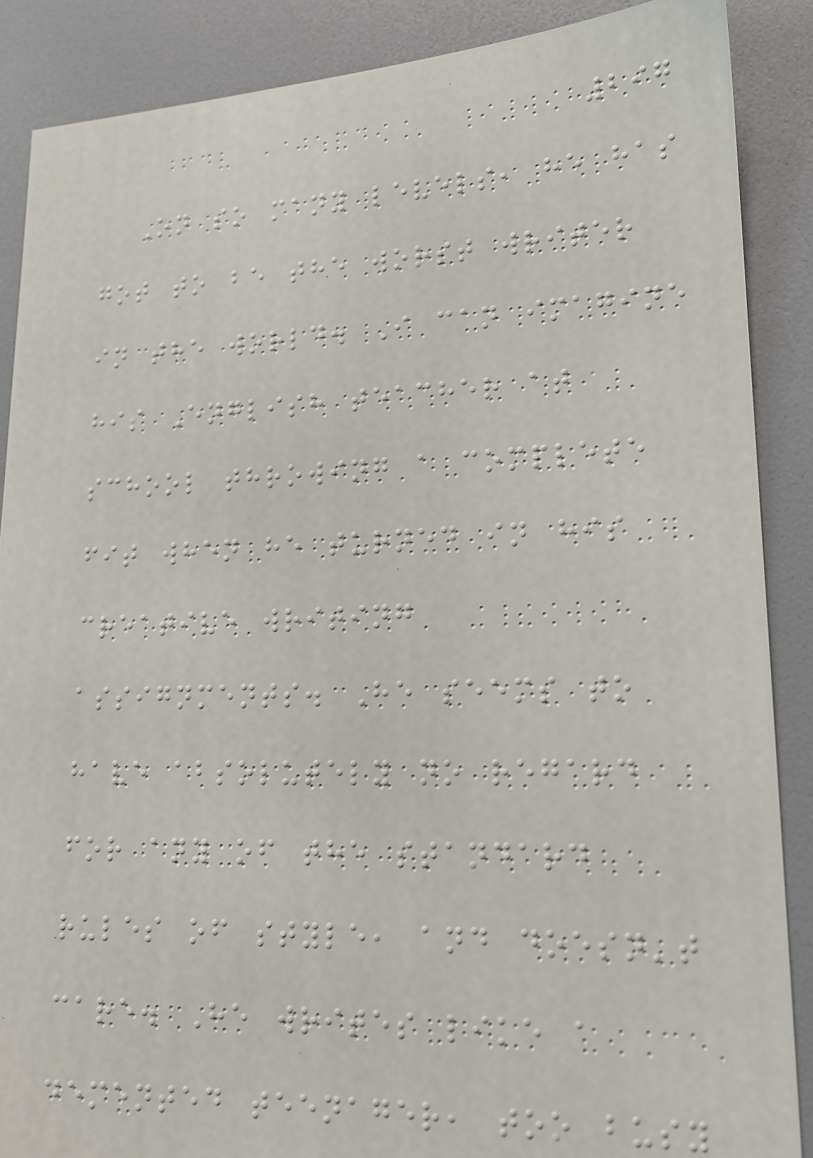297
On so many levels, he has
got to be the worst writer
in the world. I can imagine
his English teacher at
school throwing a complete
fit when he turned in his
creative writing
assignments. He seems to
have absolutely no regard
for any of the standard
rules of style, and doesn't
care. He writes like a
demented teenager, too busy
